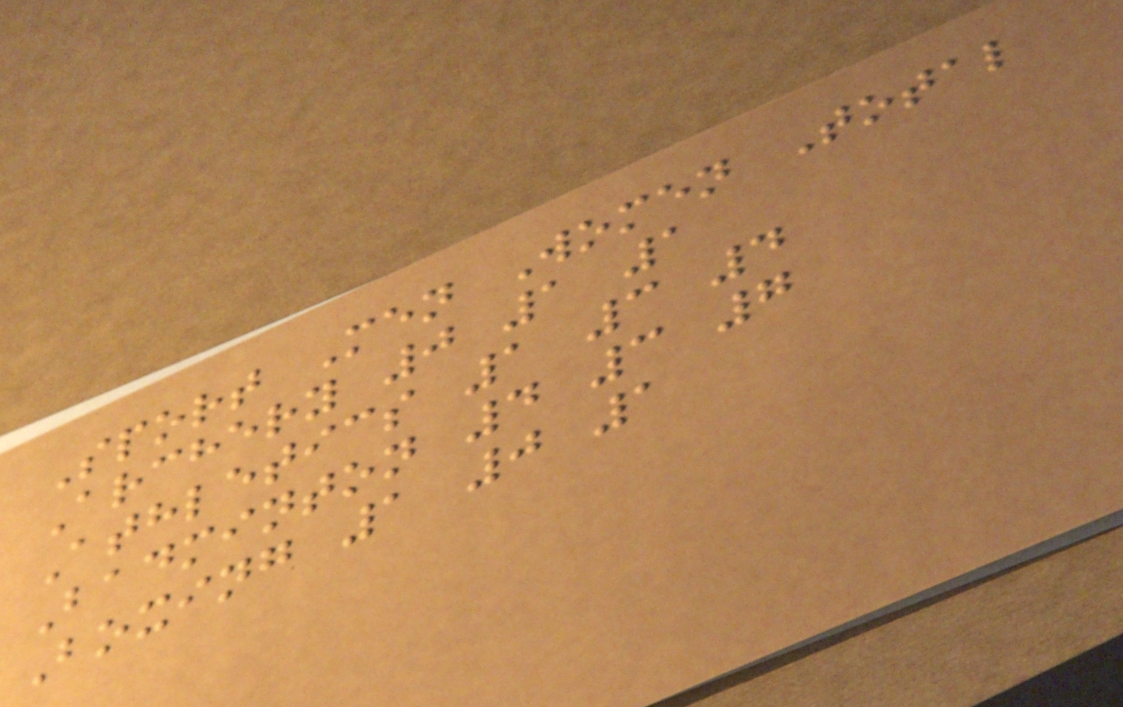Sport Men Women Total
Archery 0 1 1
Athletics 1 3 4
Badminton 4 3 7
Boxing 1 0 1
